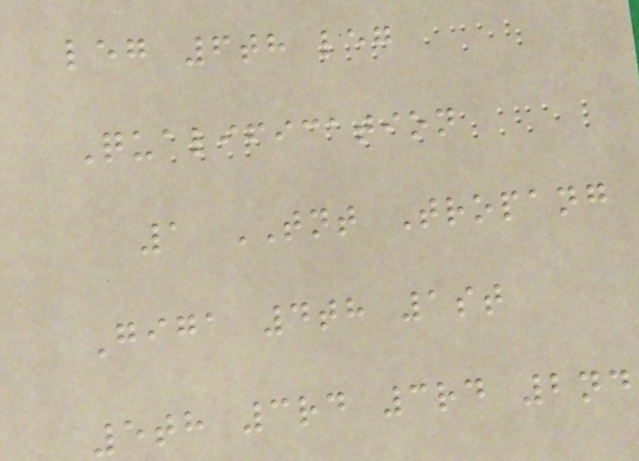leg 6th leg
Qualification
1 TNT Tropang
Giga 4th 1st
5th 3rd 3rd 2nd
